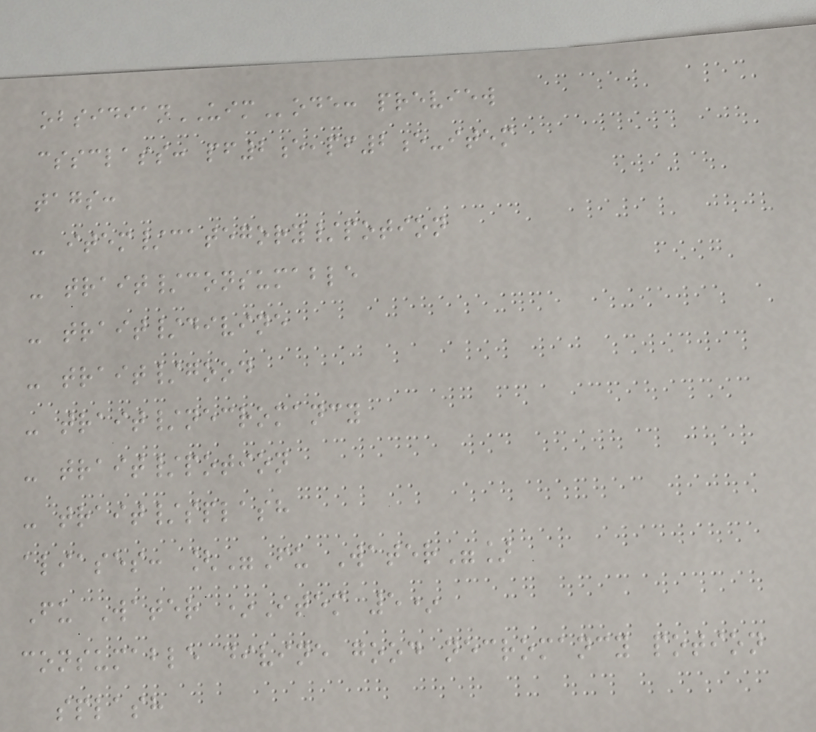obsidianUIMode: preview
cssclass: pf2e,pf2e-item
tags:
- item/category/potion
- trait/consumable
- trait/divine
- trait/good
- trait/necromancy
- trait/potion
- trait/splash
aliases: ["Fu Water"]
Fu Water *Item 5*
consumable divine good necromancy potion
splash
